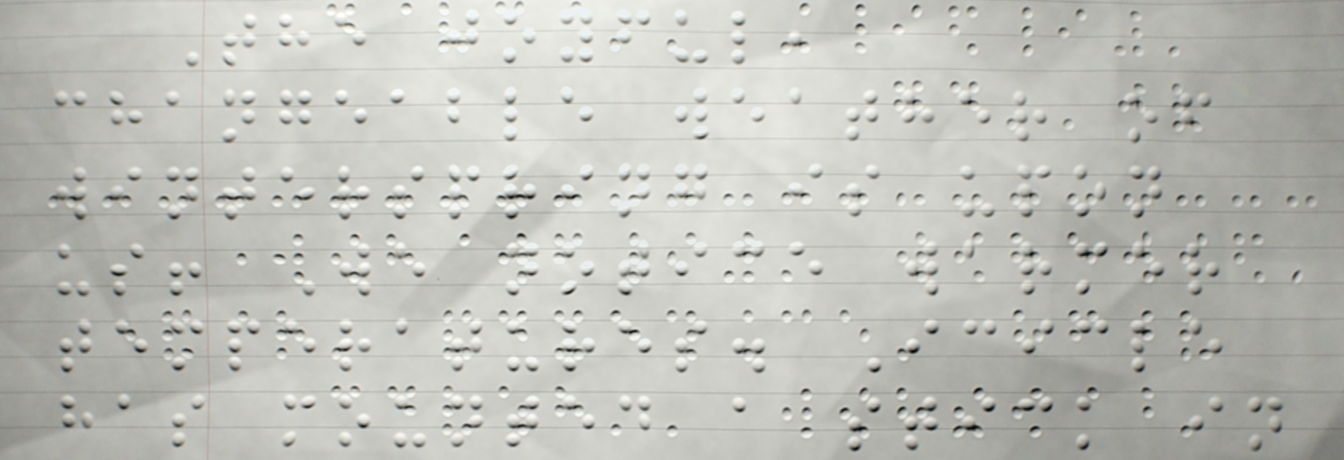The joyful,
changeable weather of
winterspring is upon
us! We notice warmer
temperatures. Icicle
has mounted a stick in
